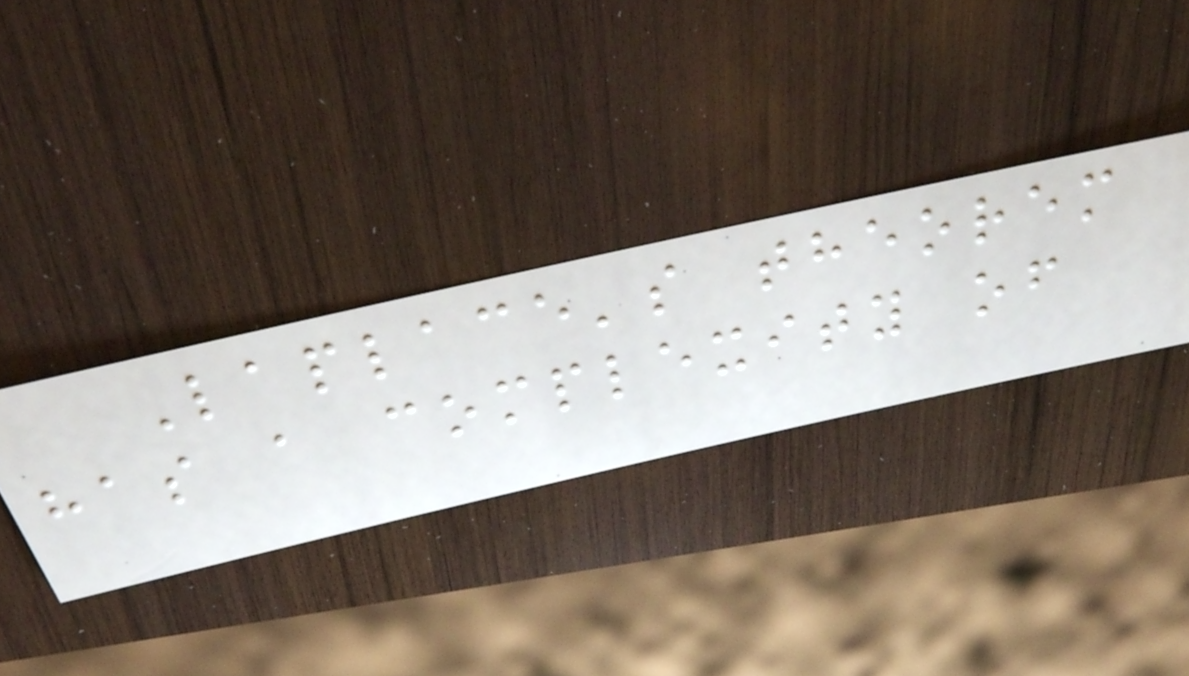Laplace's theorem
has a complexity of
